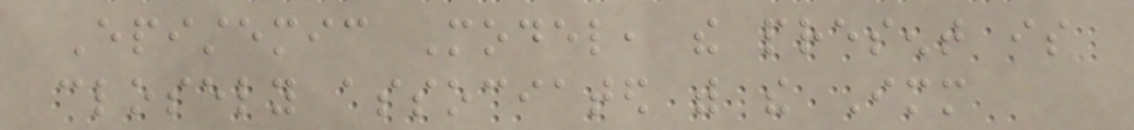Epistemic Model, the present is
closely associated with the Immediate
